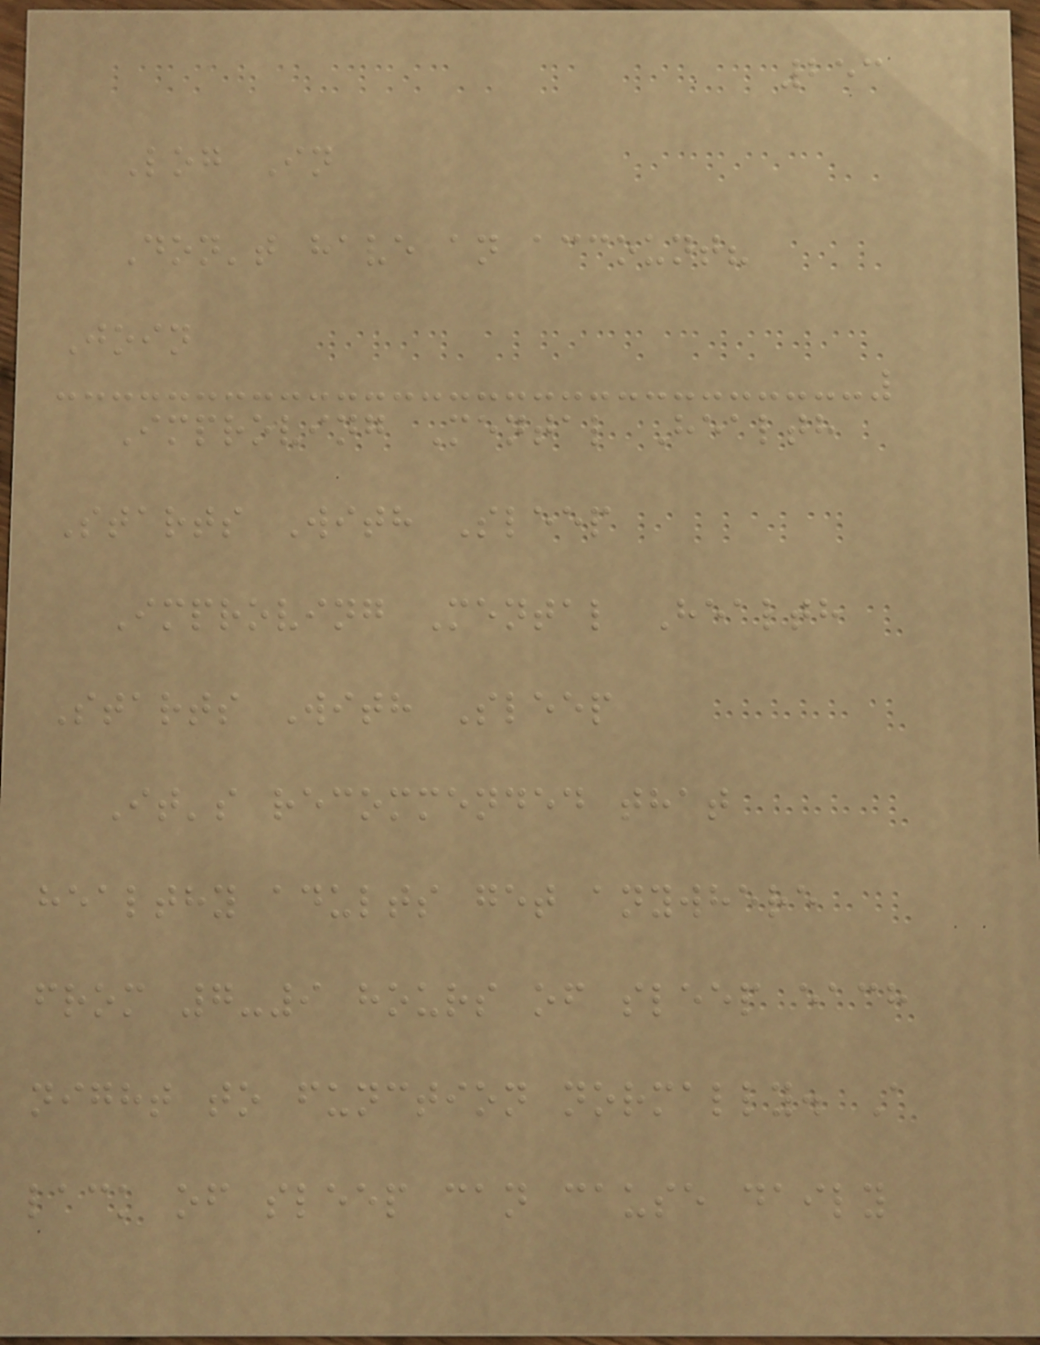253
Log In
Don't have an account?
Join
Improving Mental Health
Starts With Sleep
Improving Mental Health
Starts With Sleep
It's recommended that
healthy adults get anywhere
from 7-9 hours of sleep each
night to function normally. A
lack of sleep can cause daily
